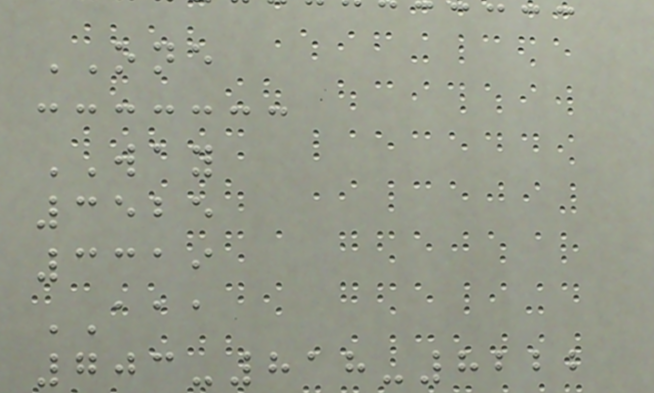ONE
WAY
3525
3319
AAA
703-818-8222
